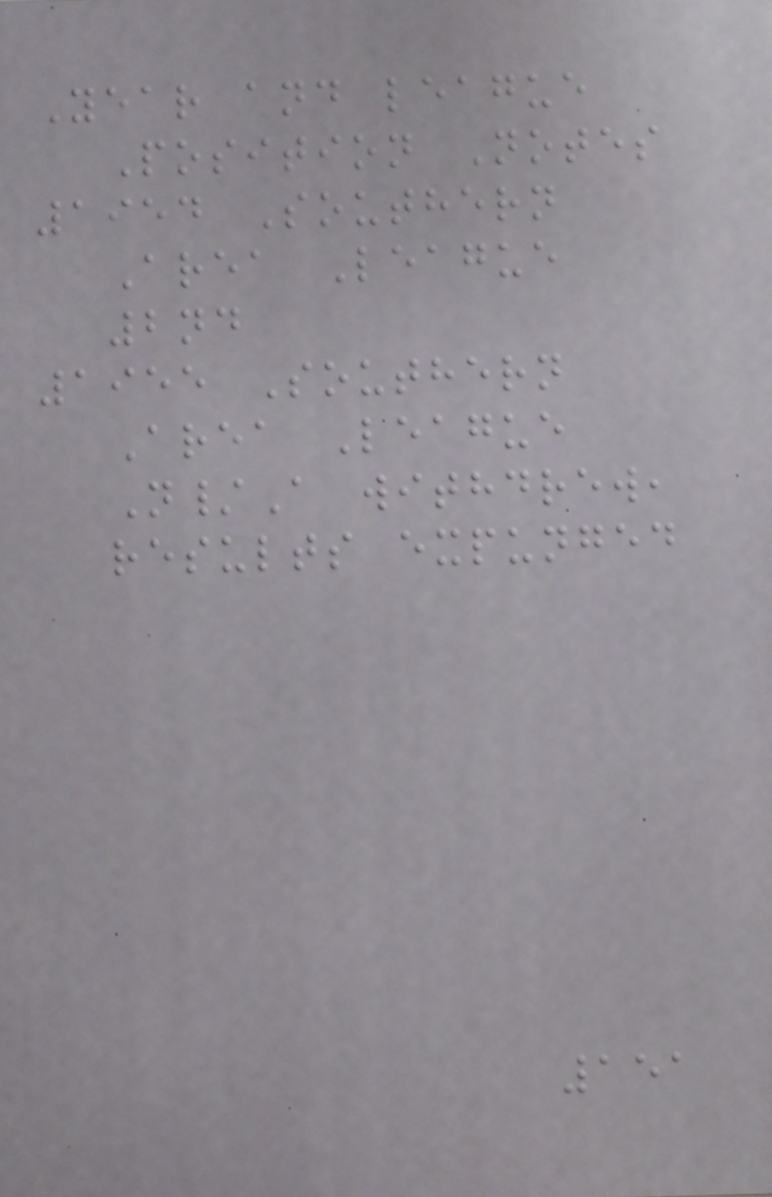Year and league
Position Notes
1954 Southern
Area League
2nd
1955 Southern
Area League
N/A withdrew,
results expunged
151
